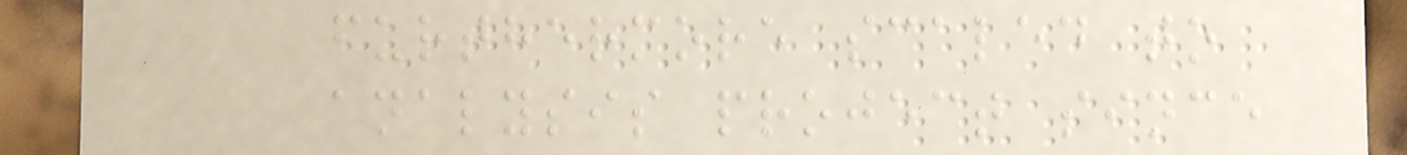furthermore scaled to
analysis project since
